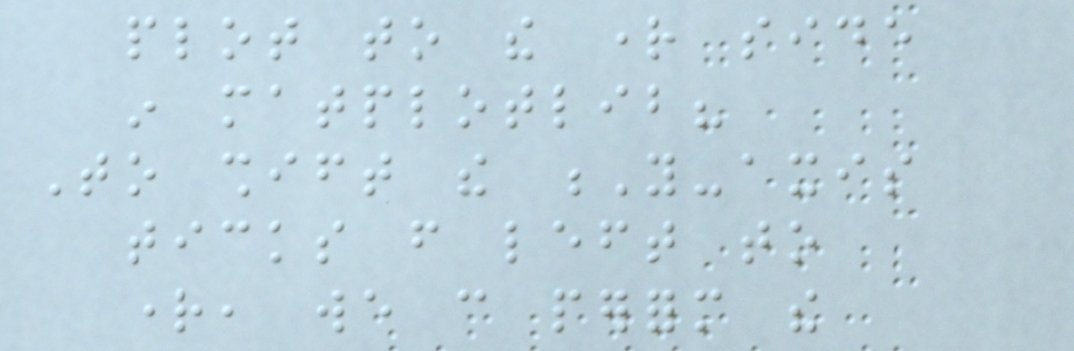plot to the right side
in matplotlib?
To shift the Y-axis
ticks from left to
right, we can perform the
